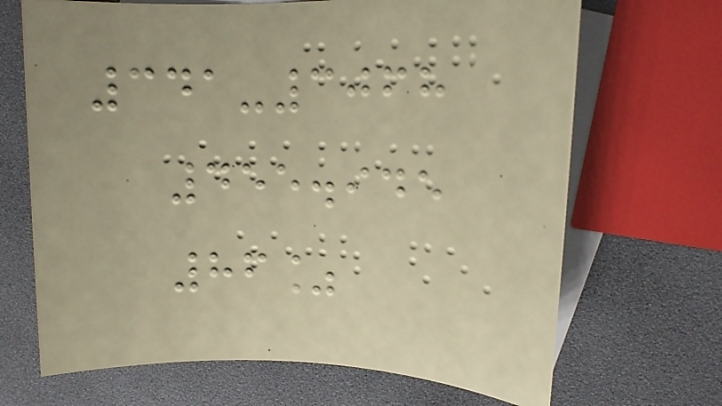341-3068
455.945
86%
